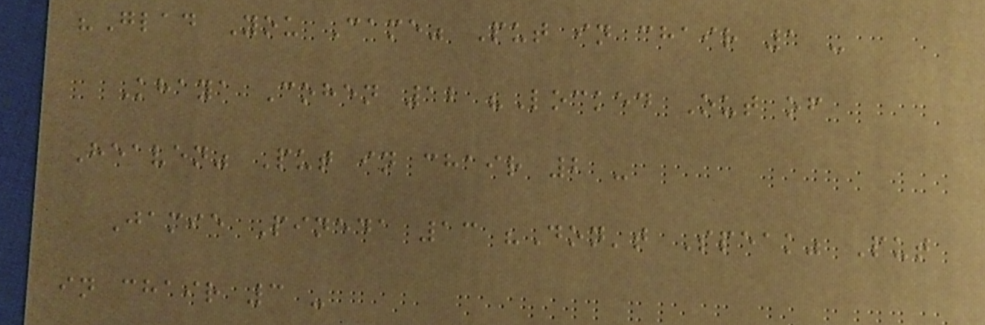"Glad You Came" Put in chair 1 -
Khaya Cohen 12 "Locked Out of
Heaven" Put in chair 2 -
Jamie Pineda 13 "Don't Speak" Put
in chair 3 -
